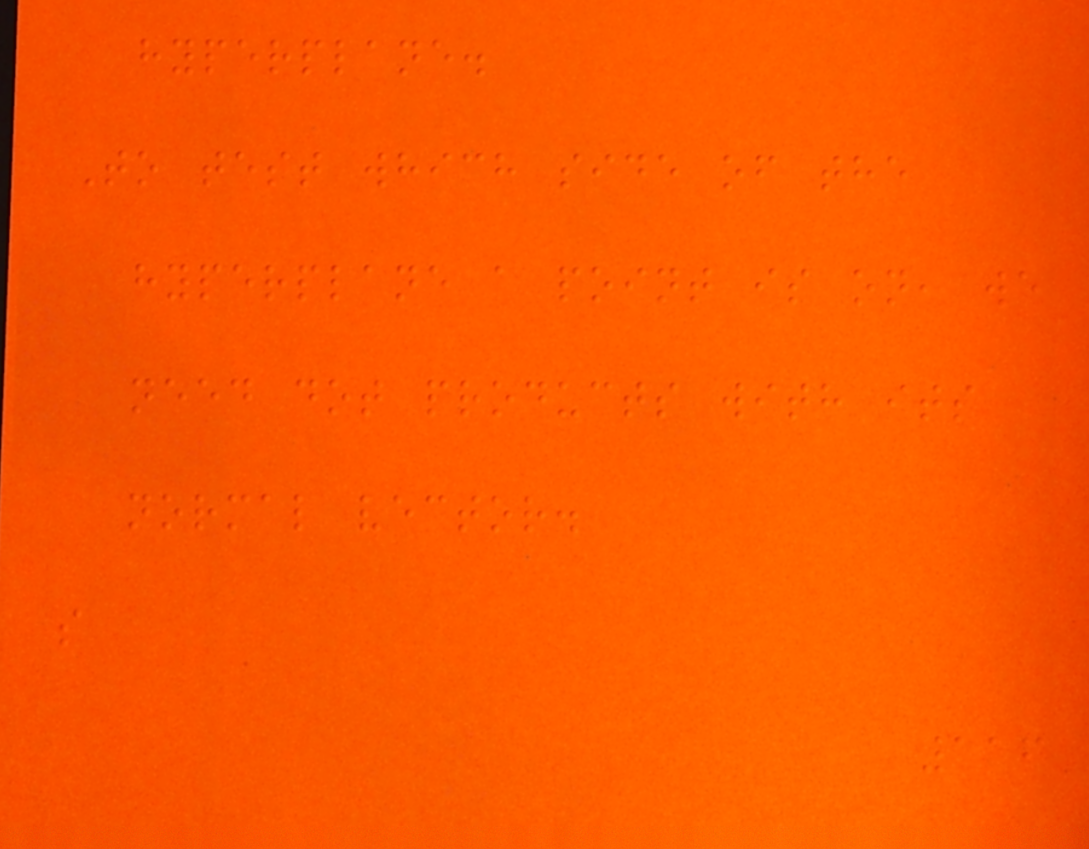hyperplane.
To test which side of the
hyperplane a point is on, we
need dot products with its
normal vector.
s
116
